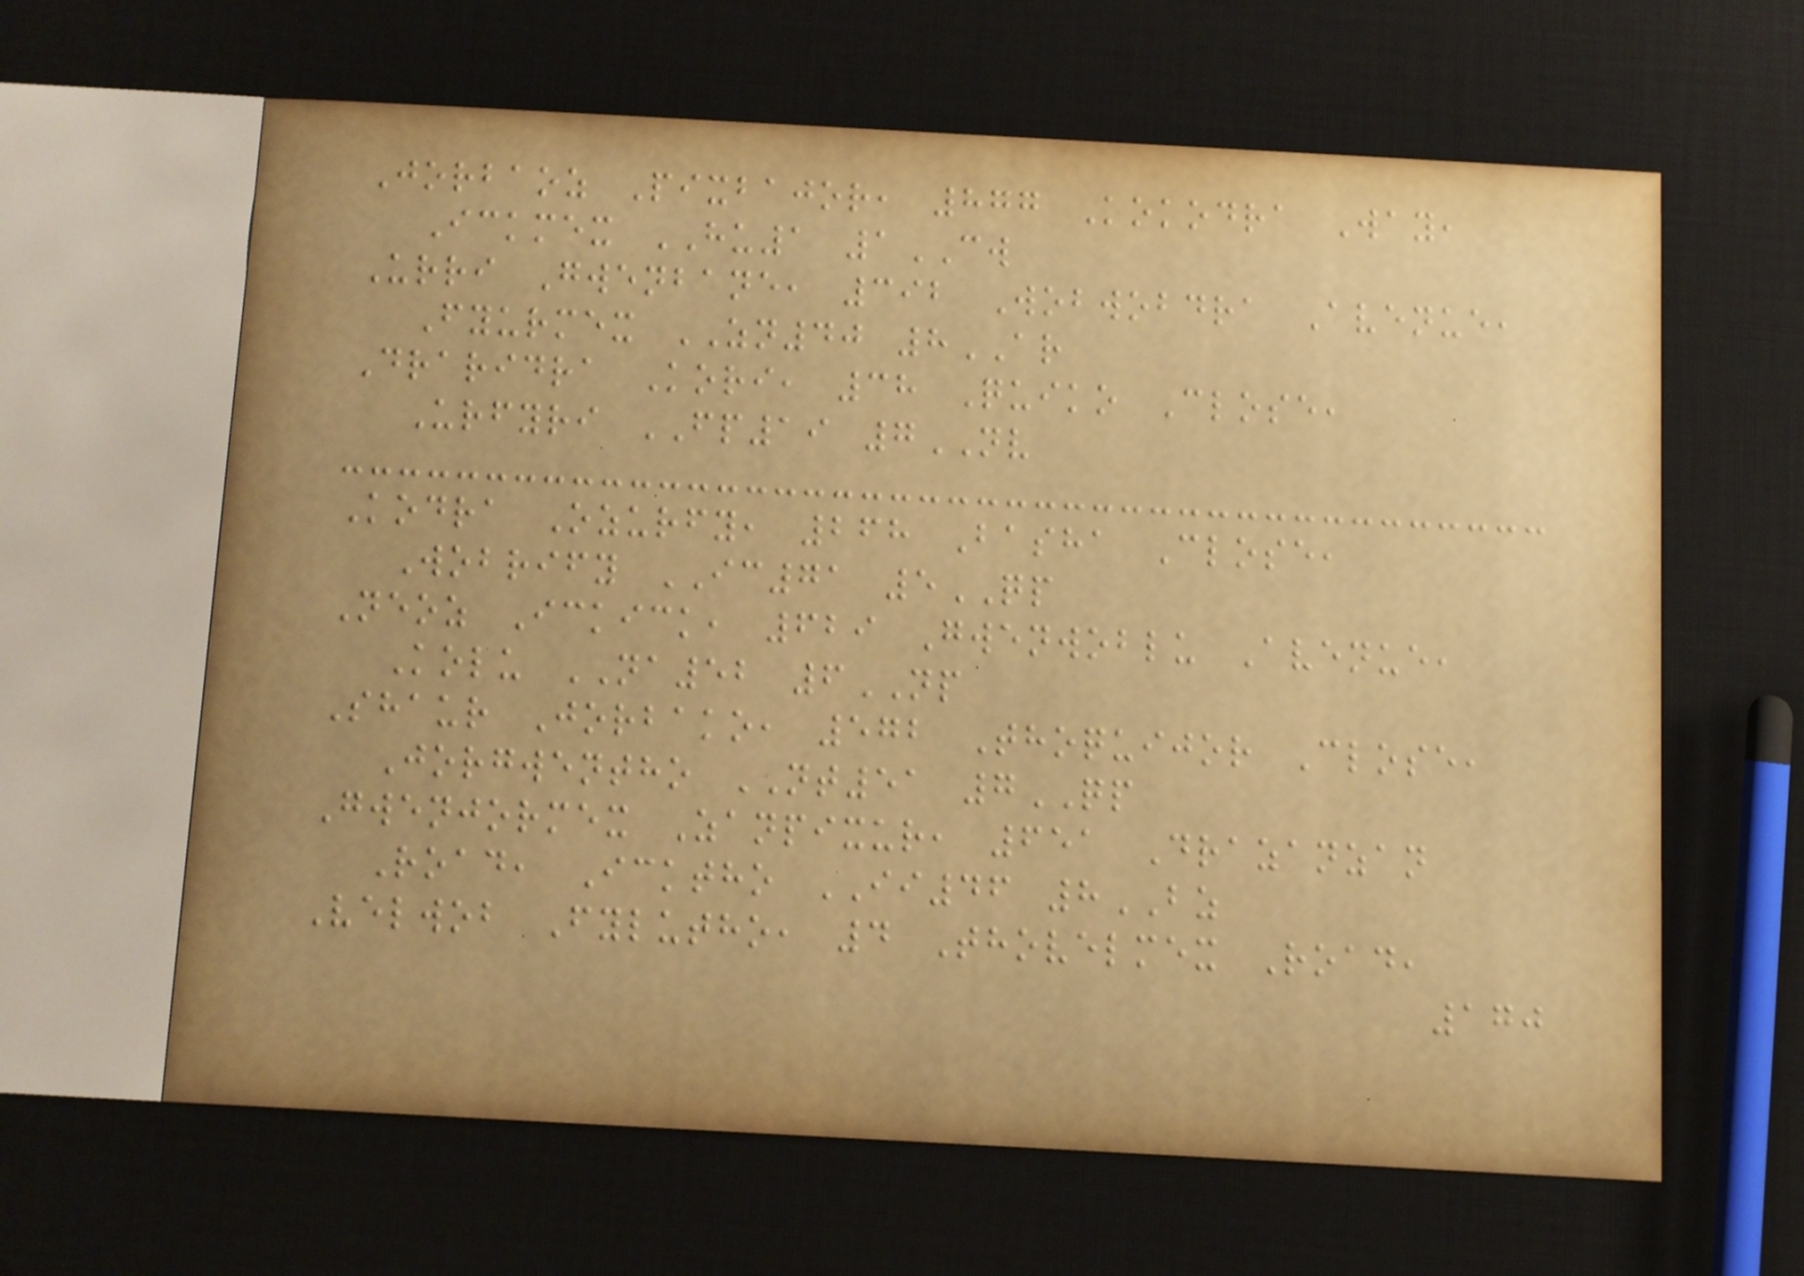Jorbaoz Pixbajor, 877 Kokodra Way,
Ickmex HU1 1CW
Urri Gwenbane, 392 Wobwobdra Avenue,
Fyurmex ZN40 8AR
Draridra Kori, 38 Quiko Close,
Urfyri FP19 7NV
Kodra Ozurfy, 268 Basha Close,
Wobrify IC71 5QP
Neoz Ickick, 629 Gwenwoblu Avenue,
Kolu NA52 6NP
Shaur Jorbako, 572 Thoquijor Close,
Jorgwentho NT51 7QP
Gwenjormex Zanpixur, 651 Drazanzan
Road, Icktho II46 8BZ
Velwob Fylutho, 4 Thovelmex Road,
170
